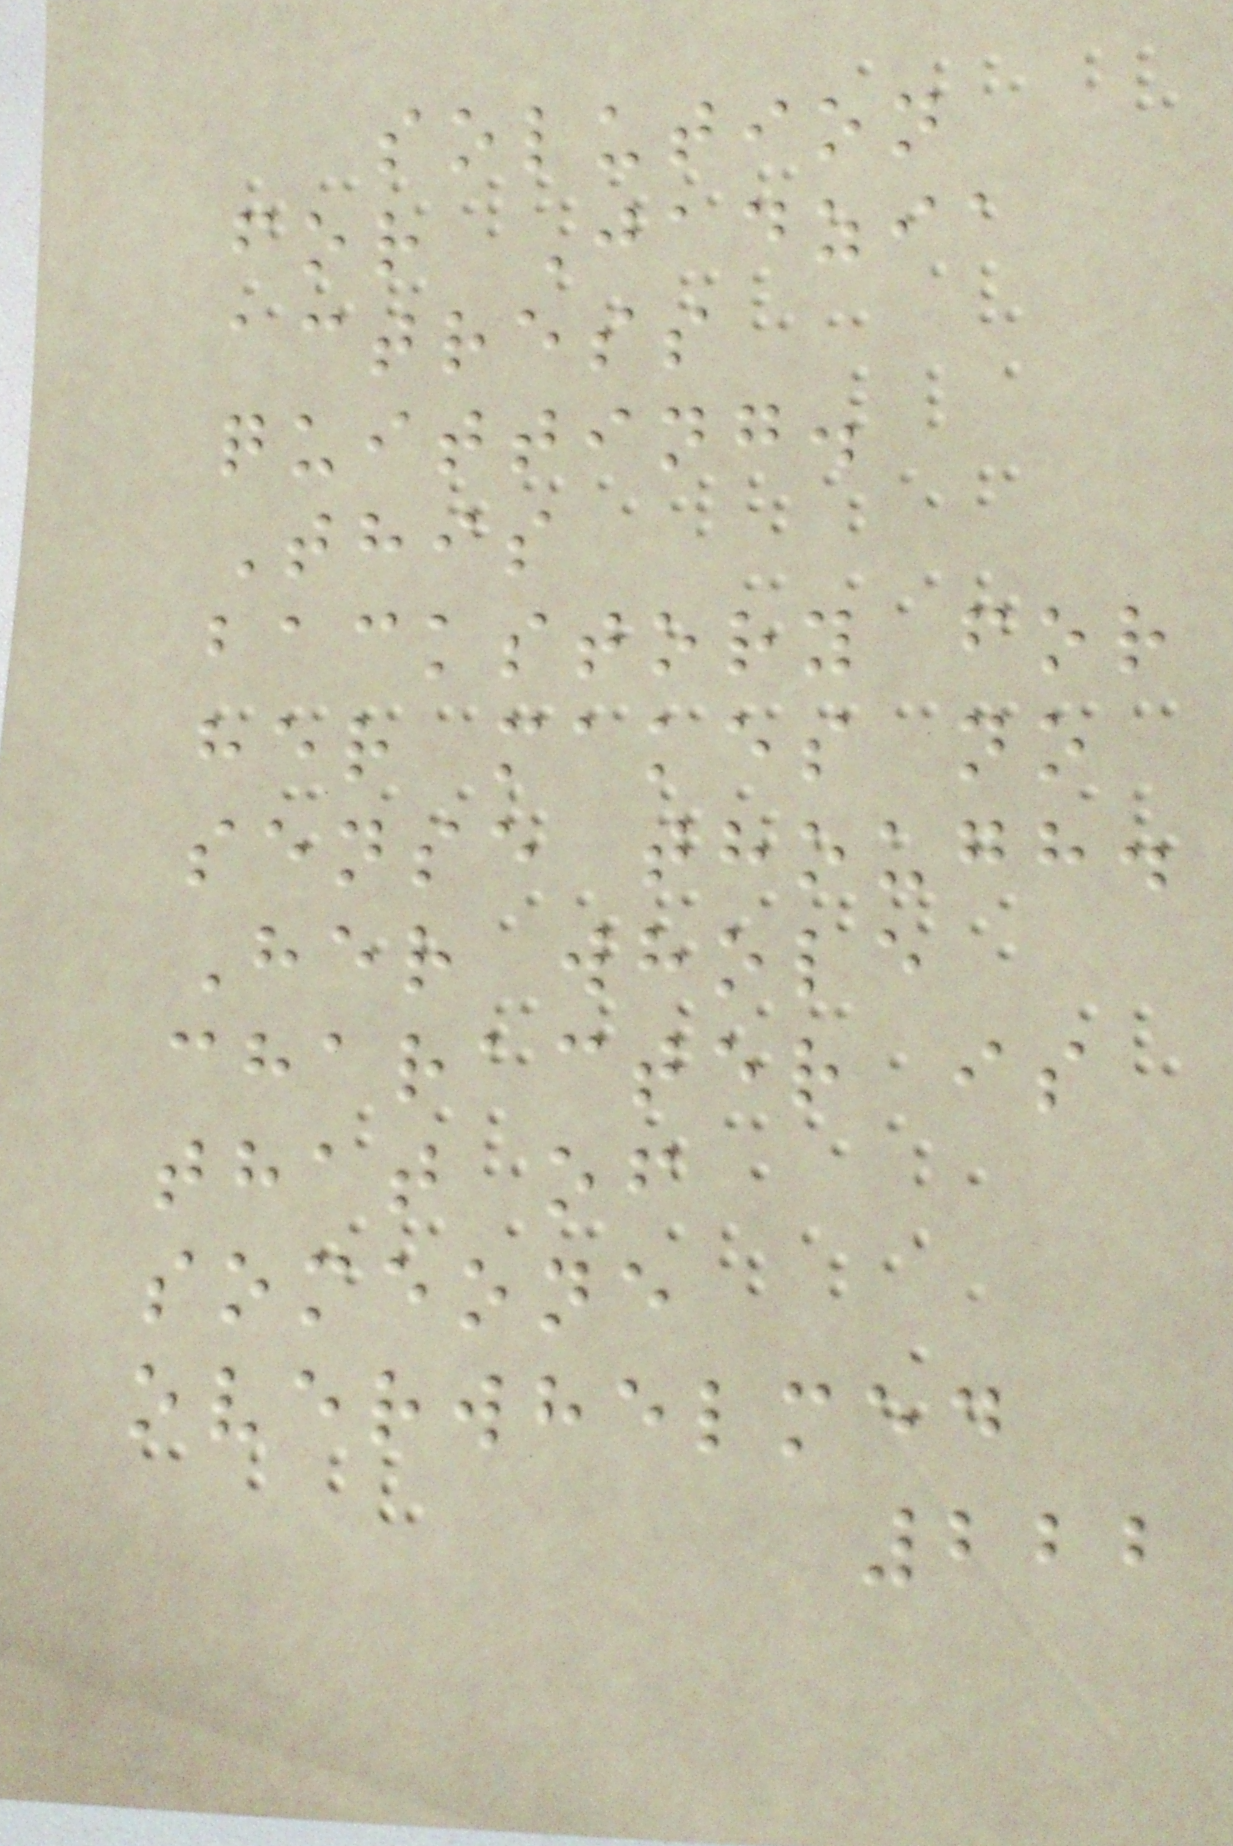solution
for Jadzia
actress
quitting.
This
backstory for
her makes no
sense though.
Her whole
character is
that of
someone
overwhelmed
222
